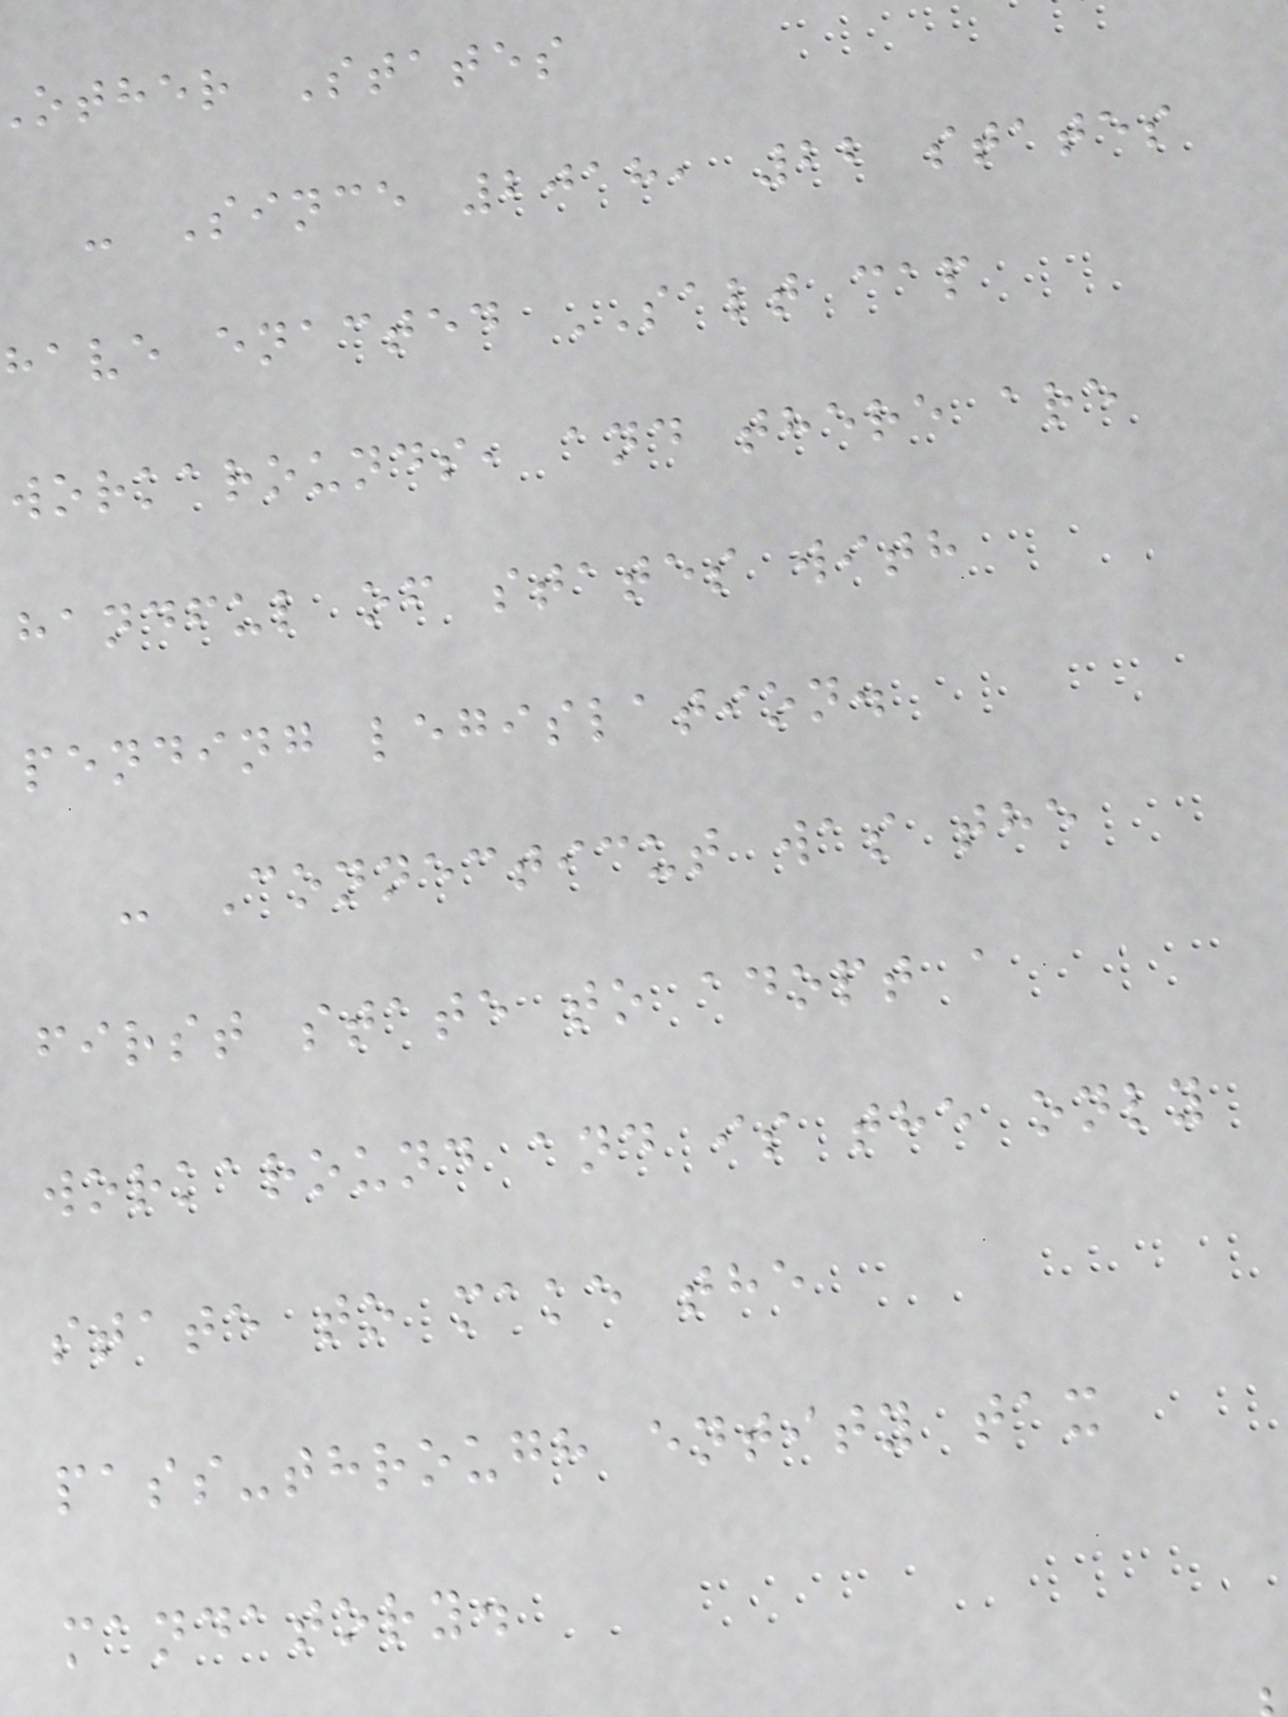other States
- Since 2018, 22 states
have enacted SALT cap
workarounds, and there are
handful of states with
pending legislation.
- Connecticut was the
first state to adopt a
workaround and is the only
state to make the
pass-through entity tax
mandatory.
